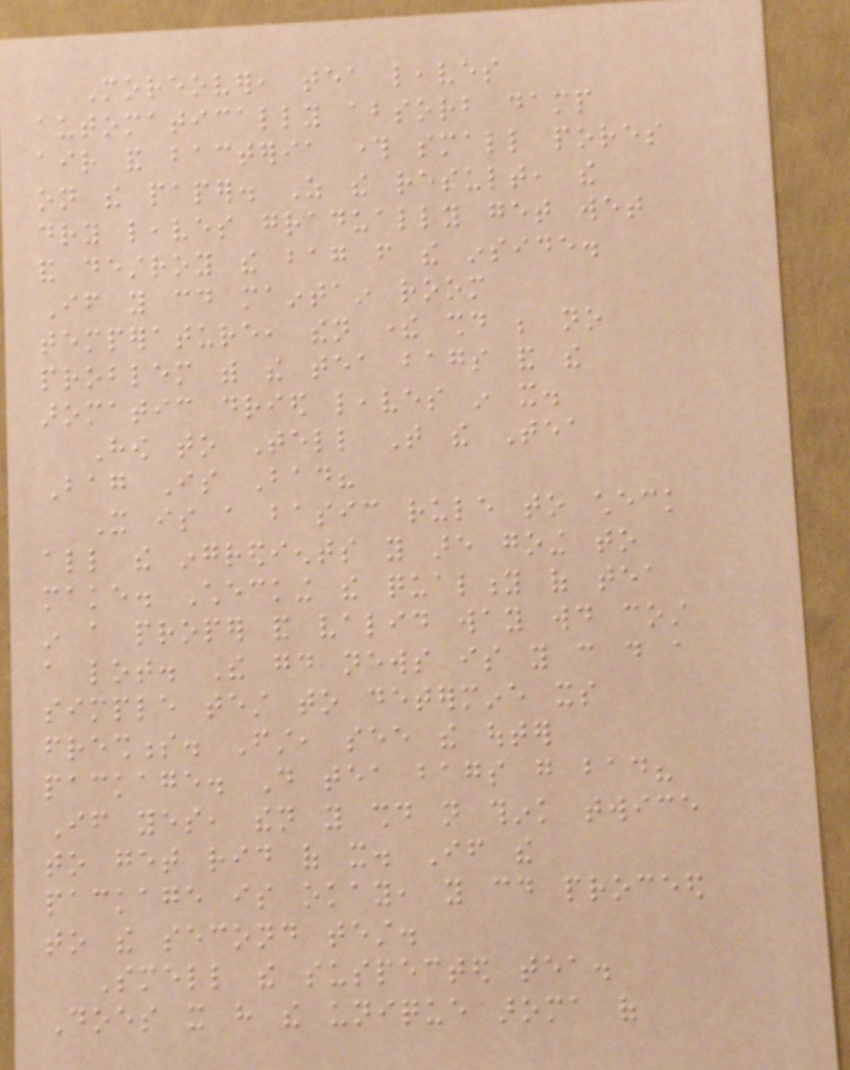Moreover, tea leaves
automatically absorb damp
air and bacteria through small pores
on the paper. As the result, the
dry leaves gradually get wet
and destroy the bag from the inside.
If you could maintain room
temperature, then there should be no
problem with the tea bags and the
aromatic dried leaves in it.
How to Tell That the Tea
Bag Is Bad?
It is a basic rule to check
all the ingredients you are going to
make. Checking the quality of tea
in a proper and valid way would cost
a lot. The good news is you can do a
simple test to determine its
freshness. First, see the outer
package. Do tea bags go bad?
If yes, then you should not think twice
to get rid of it. If the
package is okay, you could proceed
to the second test.
Smell the suspected tea.
Does it have the unique aroma of
